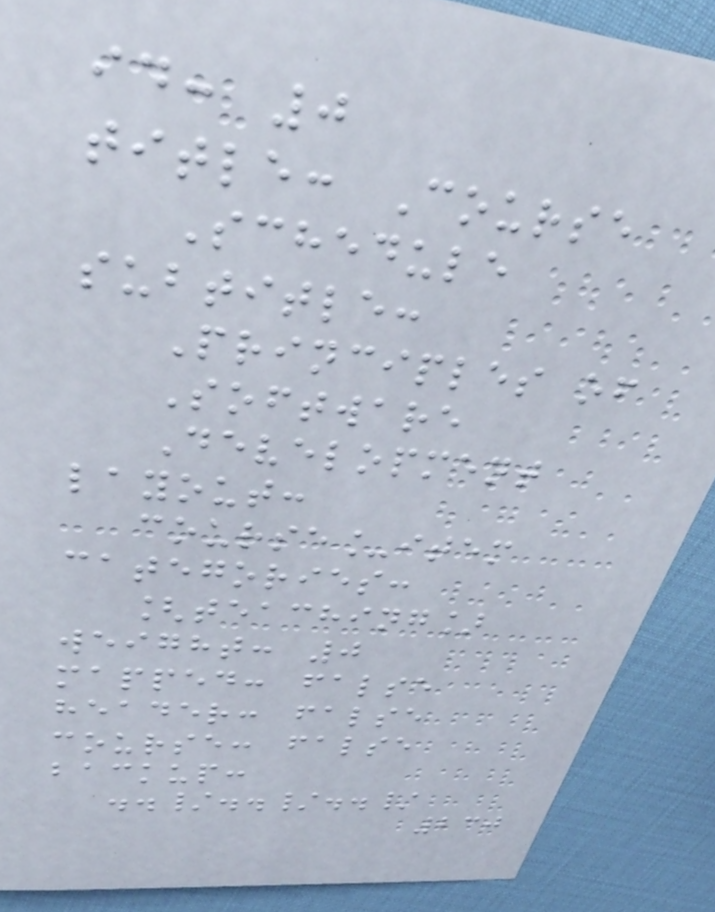id: 0
title: Course
Schedule
subtitle:
Principles of
Software
Development
layout:
course_item
categories:
[teaching]
weight: 0
mapped: false
header: false
course: false
backup:
../../../
230
